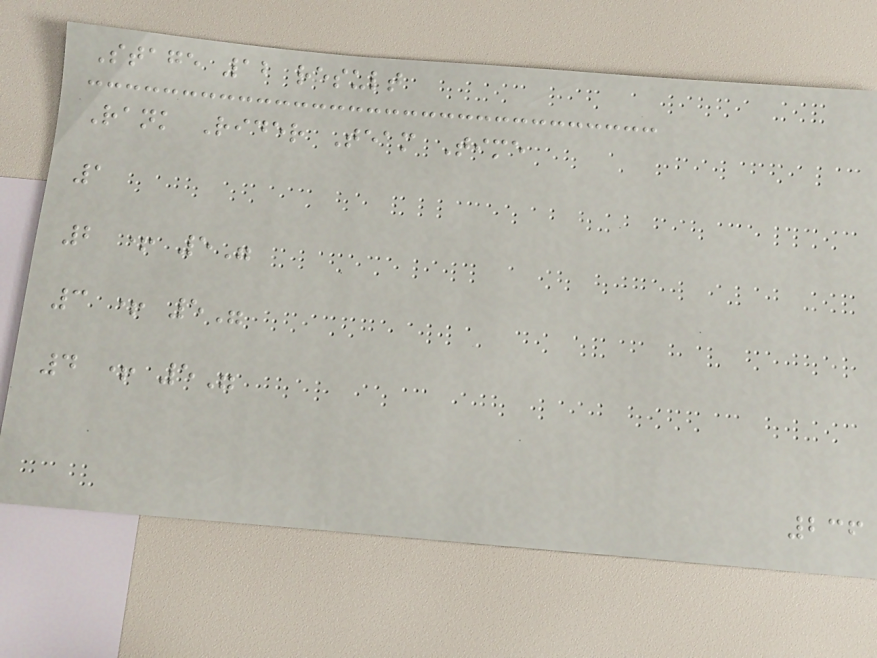Stage 12 result
Rank Rider Team Time
1
2 + 5"
3 + 5"
4 + 5"
236
